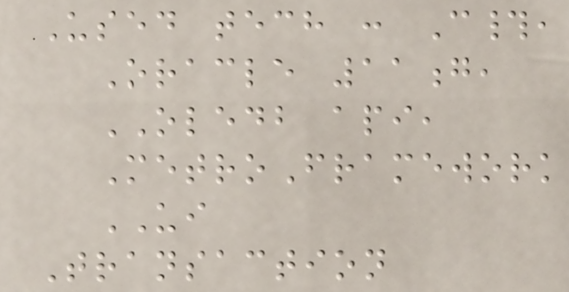Used tech : C#,
Oracle 11g,
OLEDB api,
MetroFramework
UI
Transaction
